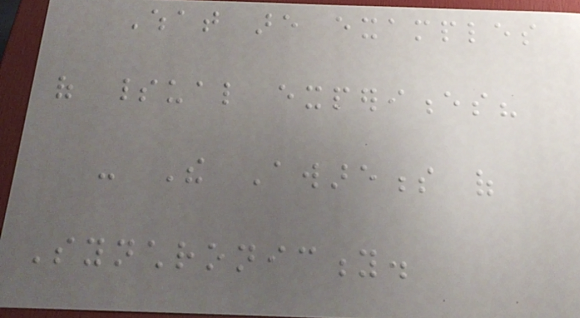What are examples
of spiritual experiences?
- The Awareness of
Synchronicity.
